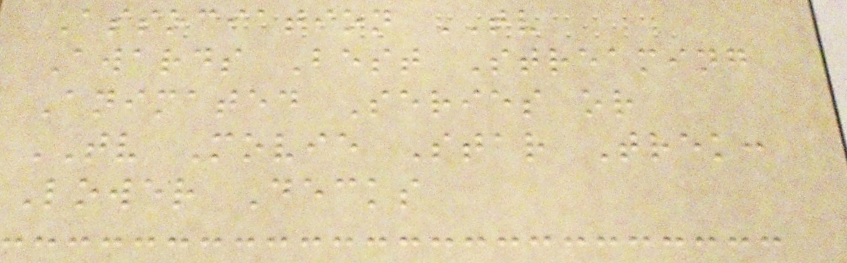Association TV
Awards Best Streaming
Animated Series or
TV Movie Star Trek:
Lower Decks
